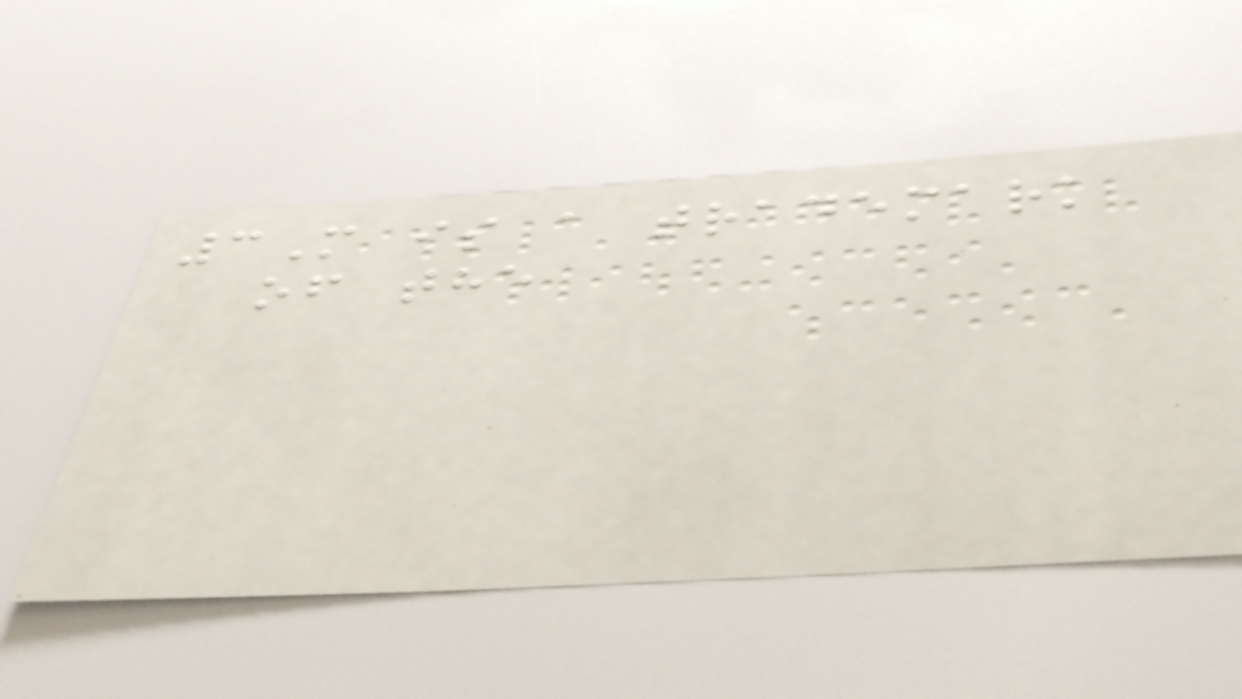3M is a trademark
of the
